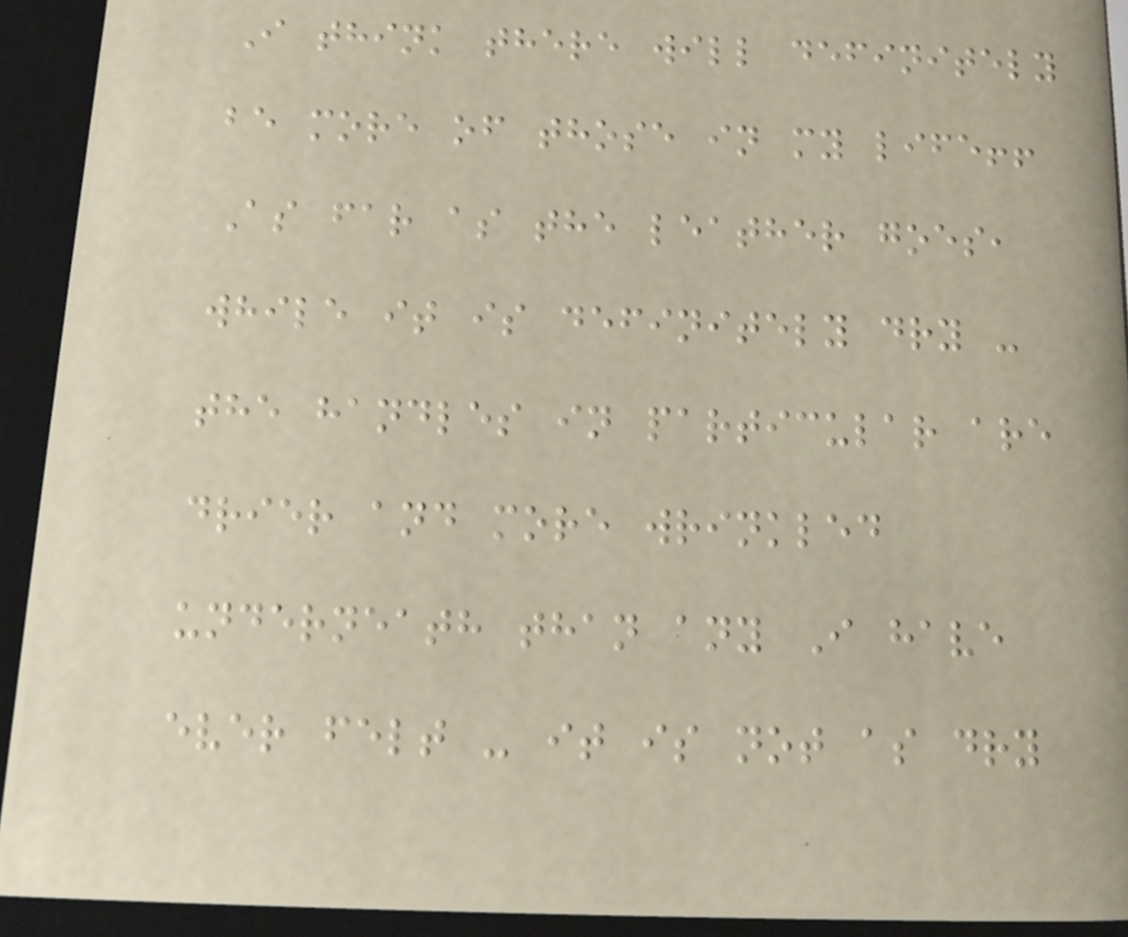I think there will definitely
be more of those in my life!!
As far as the leather goes,
while it is definitely dry -
the handles in particular are
drier and more wrinkled
underneath than any I have
ever felt - it is not as dry
